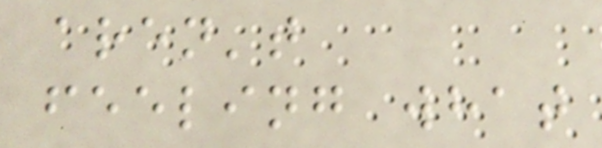aren't
feeling what
